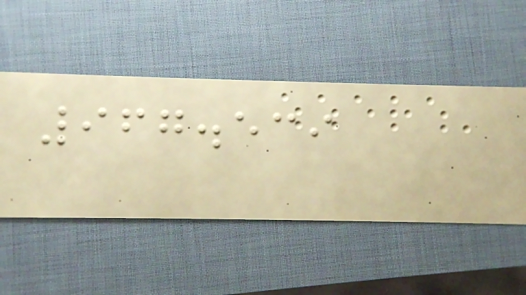967.539
